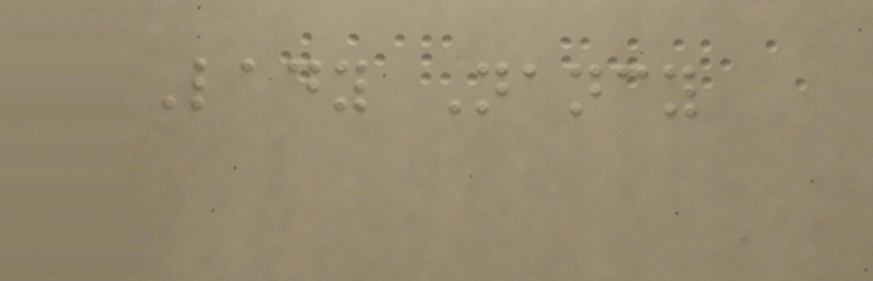Lady Nancy
